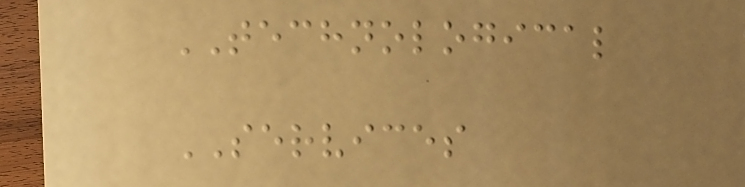TECHNOLOGICAL
SERVICES
